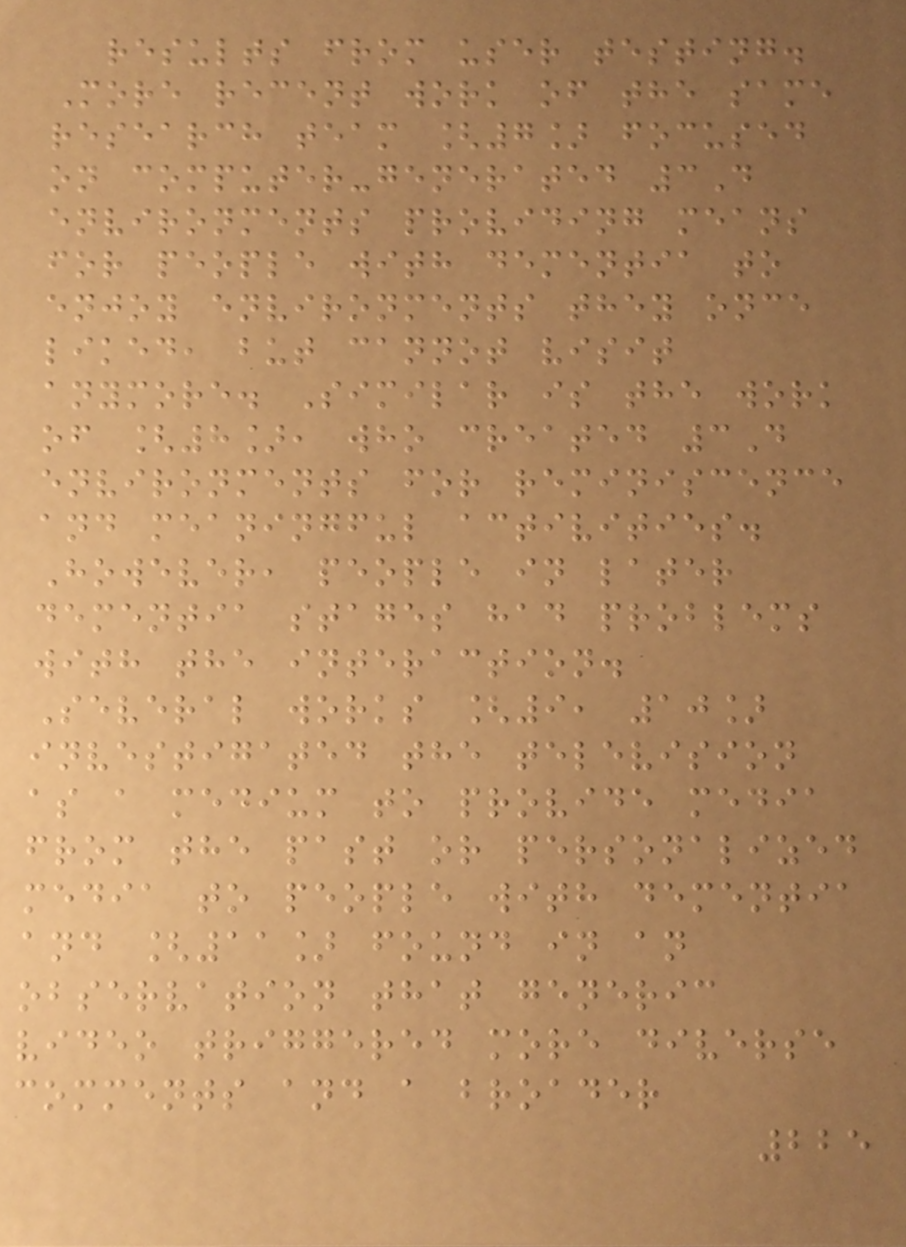results from user testing.
More recent work of the same
research team [7] focused
on computer-generated 3D
environments providing means
for people with dementia to
enjoy environments they once
liked, but cannot visit
anymore. Similar is the work
of [8], who created 3D
environments for reminiscence
and meaningful activities.
However, people in later
dementia stages had problems
with the interaction.
Several works [9, 10]
investigated the television
as a medium to provide media
from the past or personalized
media to people with dementia
and [11] found in an
observation that generic
video triggered more diverse
comments and a broader
225
